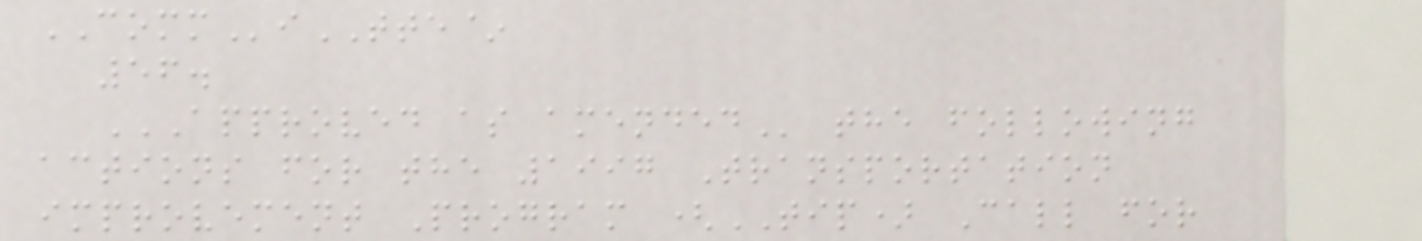COMMiTTE~
56.
APPROVED AS AMENDED the following
actions for the 1997 Transportation
improvement Program (TIP) Call for
